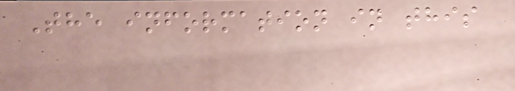The information in this
